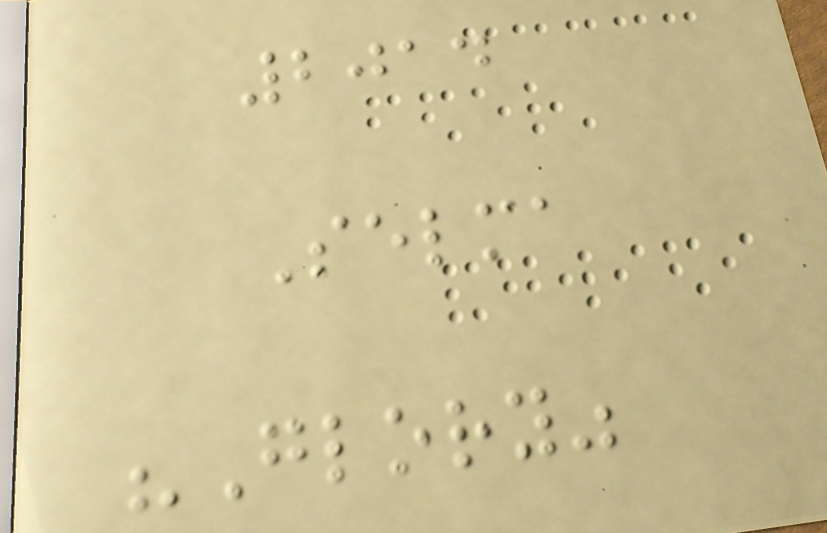2014
Selma
"Glory"
